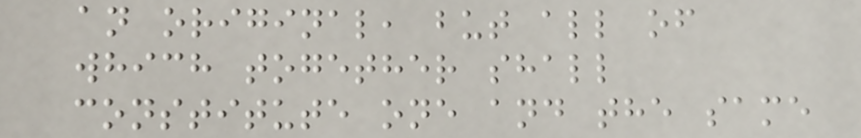an original, but all of
which together shall
constitute one and the same
